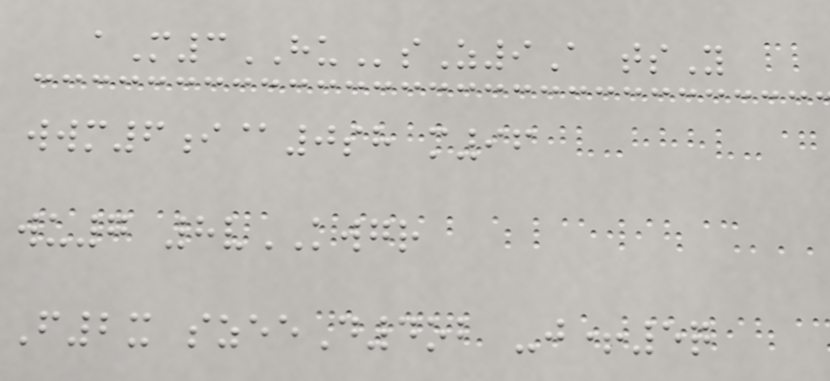aM3HUsZ9A tsY
wwm6i@0sh m96
wu7 8vKWGR
F2x szeeD4ob -j+5q
